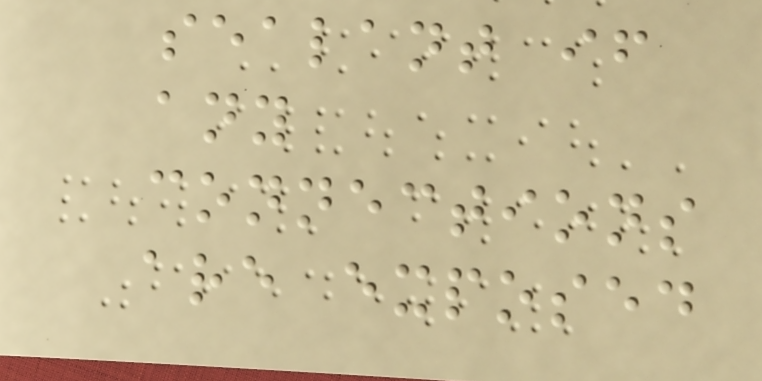sealant if
any
connections
are exposed
